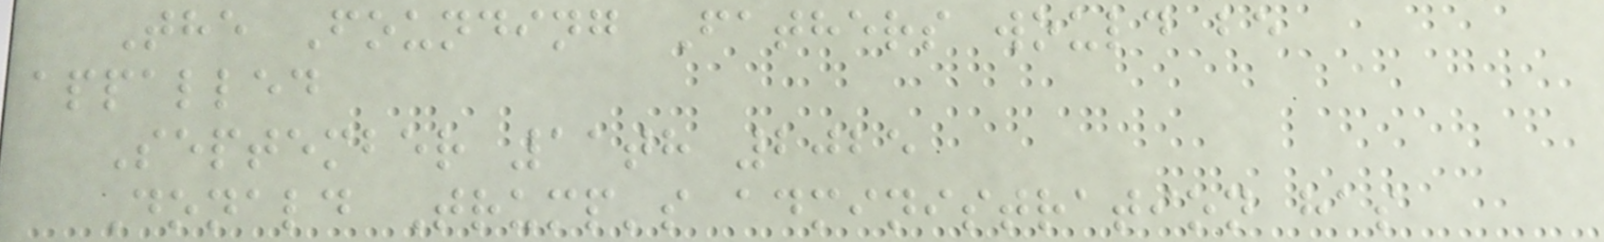The Founding Fathers would be
appalled
September 11th 2025
Donald Trump's administration has
